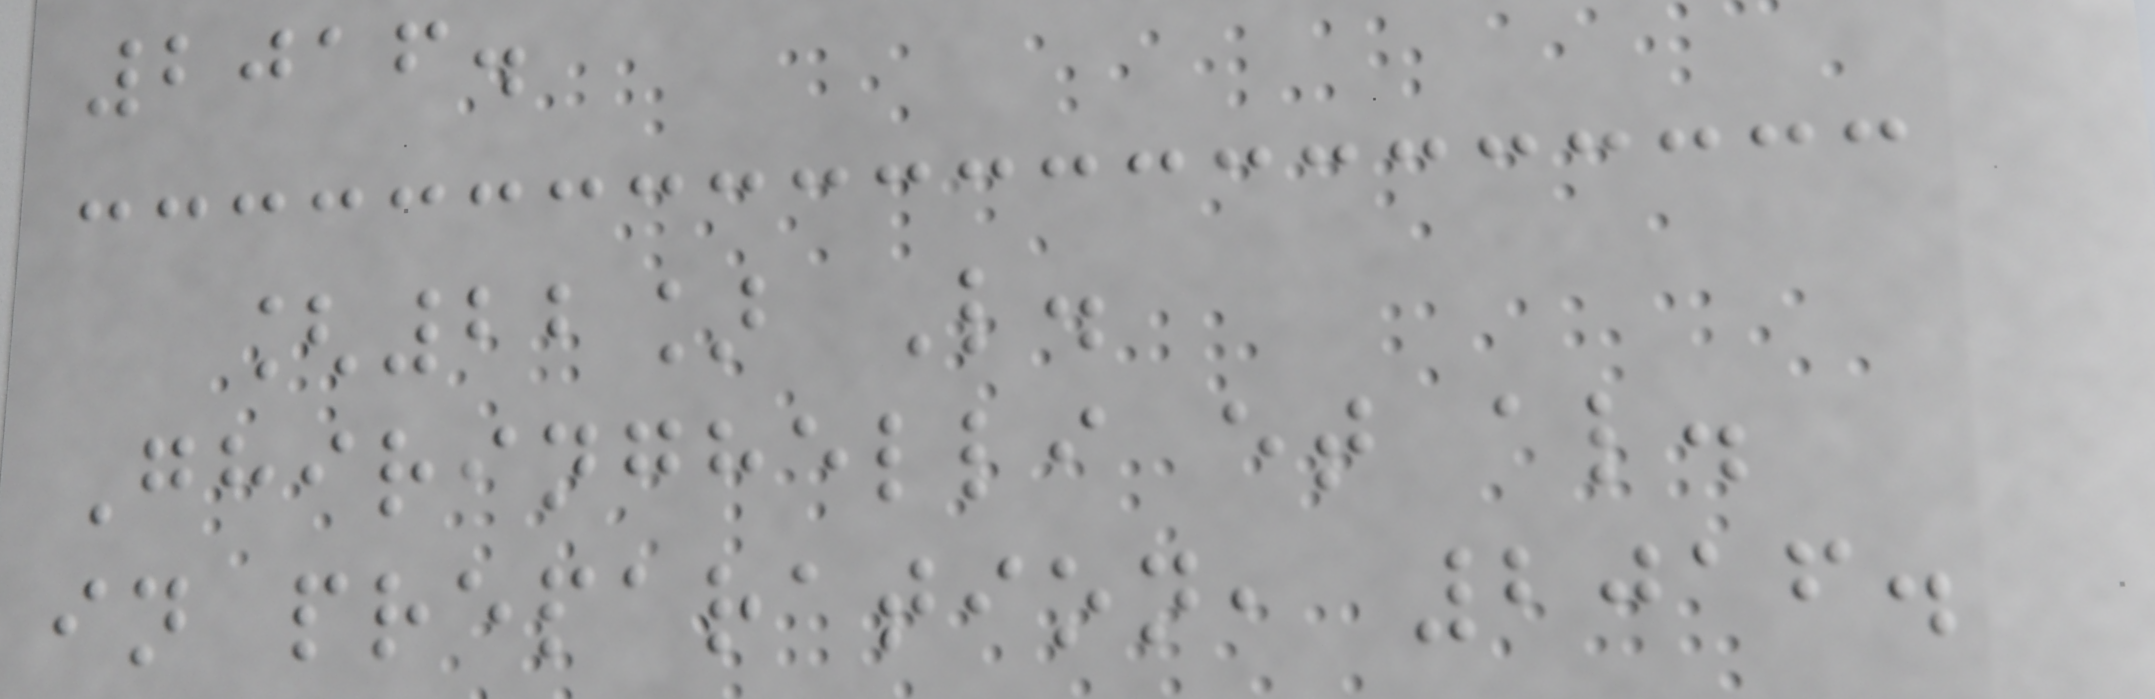2016.
[22] L.
Ghiringhelli et al.
in preparation, 2016.
